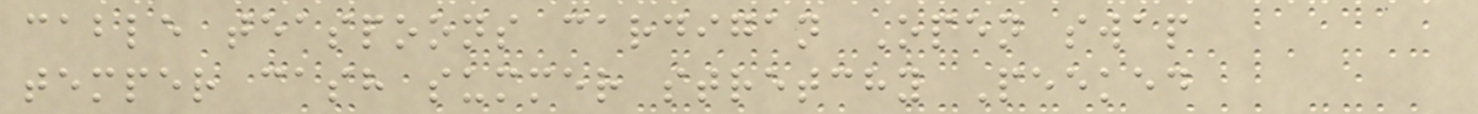cable teaspoons cardigan Open swap
temper cash summer stretchy Peeked
